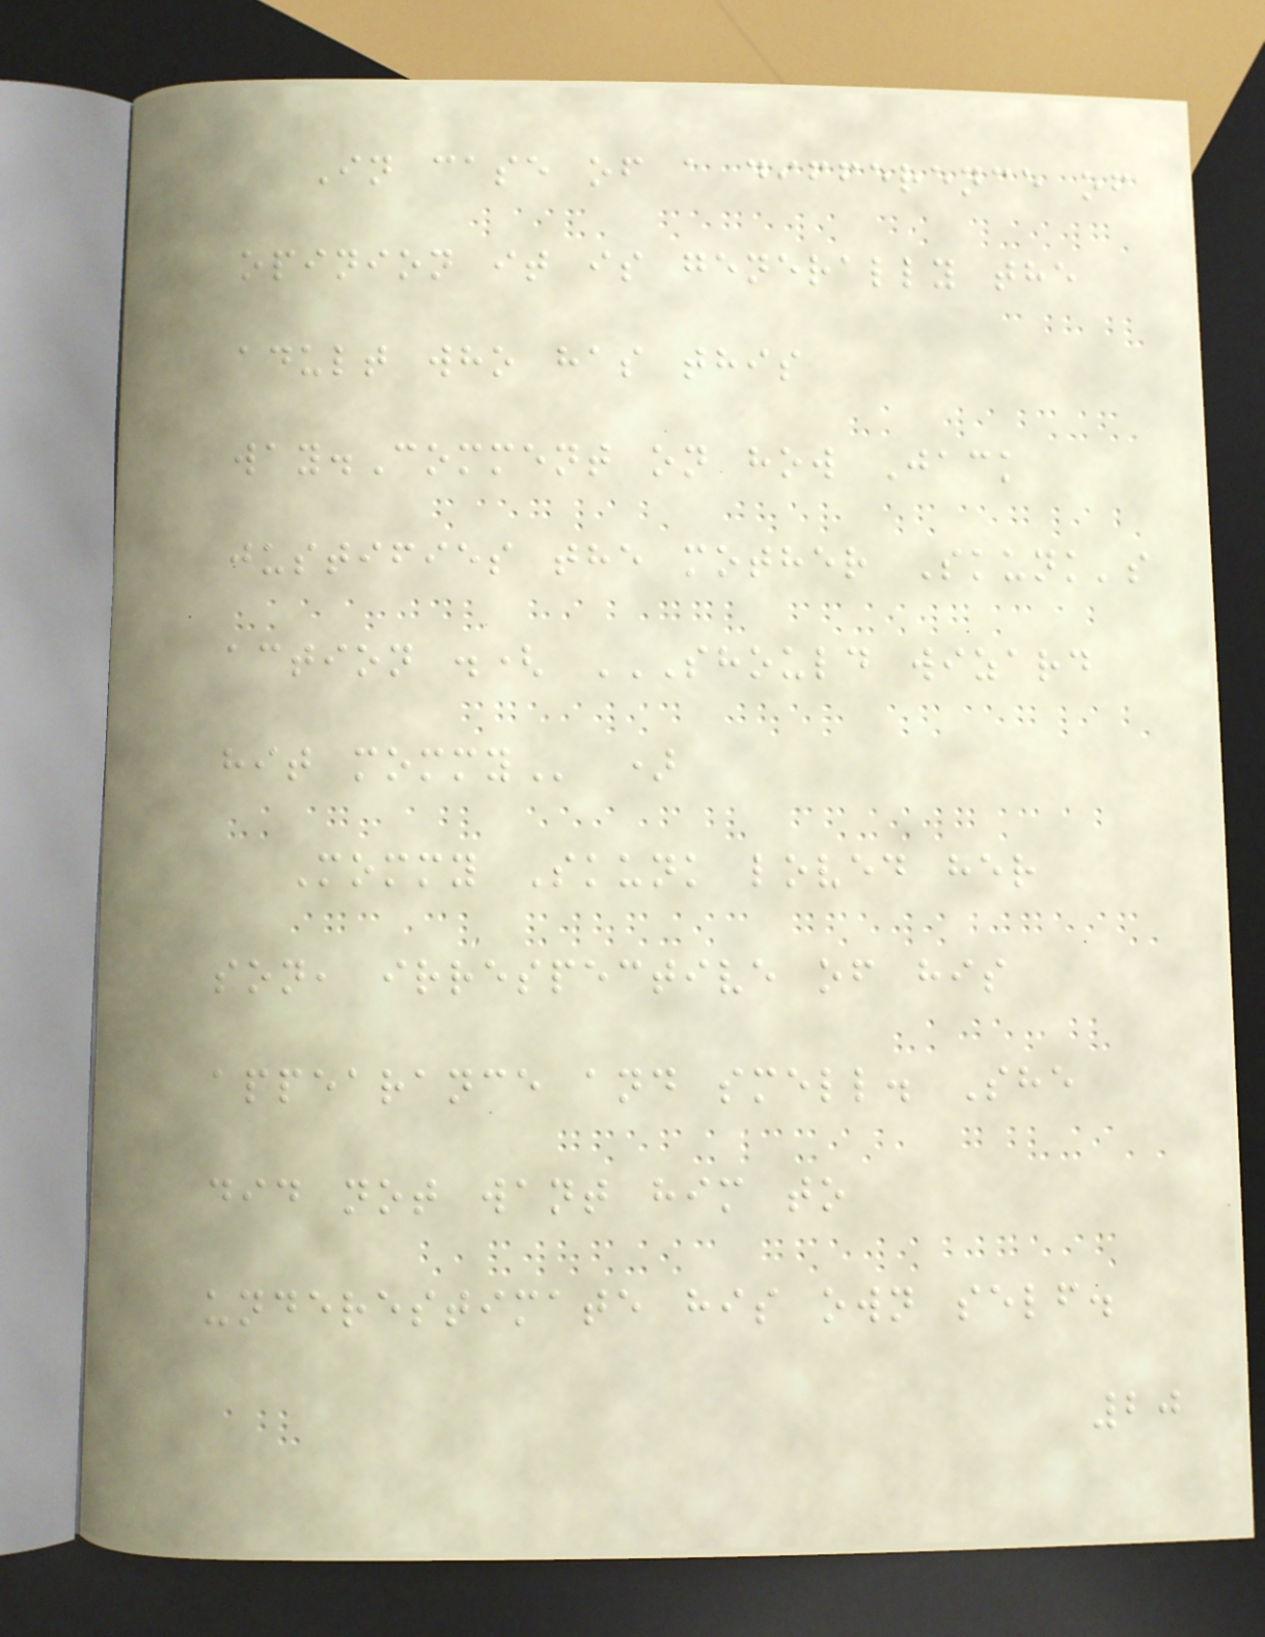In case of a difference of
opinion it is generally the
adult who has this
way.Comment on how Jack
justifies the mother Skunk's
action .( SHOULD WIZARD
HIT MOMMY )
Mommy Skunk loved her
son, irrespective of his
appearance and smell. She
did not want him to
underestimate his own self.
20
